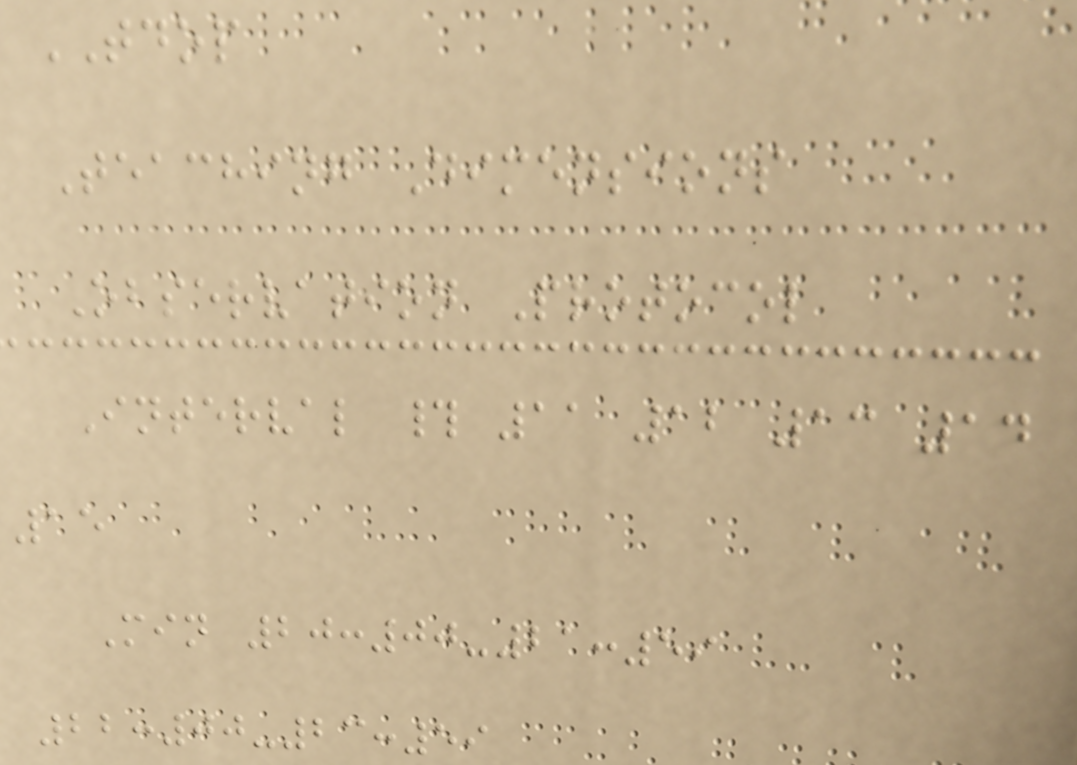TDOP
Teaching Dimensions
Observation Protocol
Interval # 11 12 13 14
15
Min 20:00-21:59
22:00-23:59
